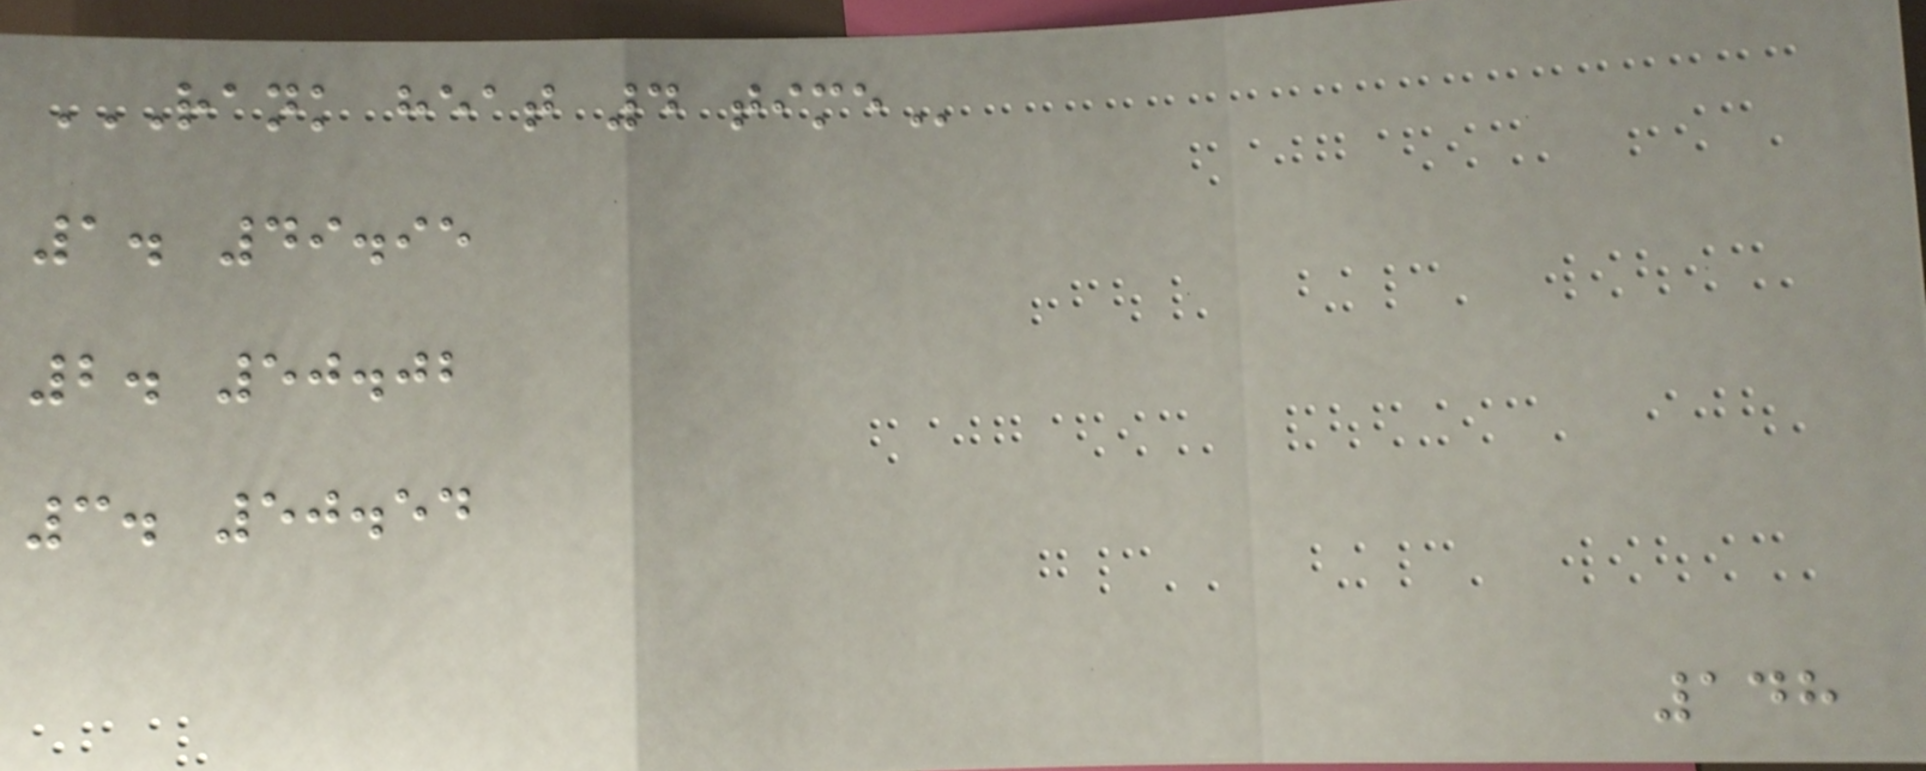RANK HEAT 4 TIME
1. 49.95
2. 50.02
3. 50.54
148
